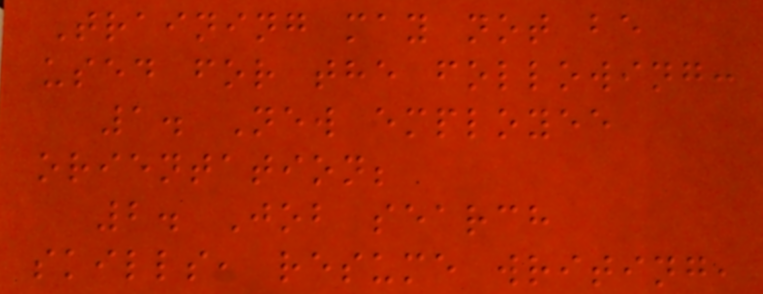Training may not be
used for the following:
1. New employee
orientation;
2. Job search
skills, resume writing,
